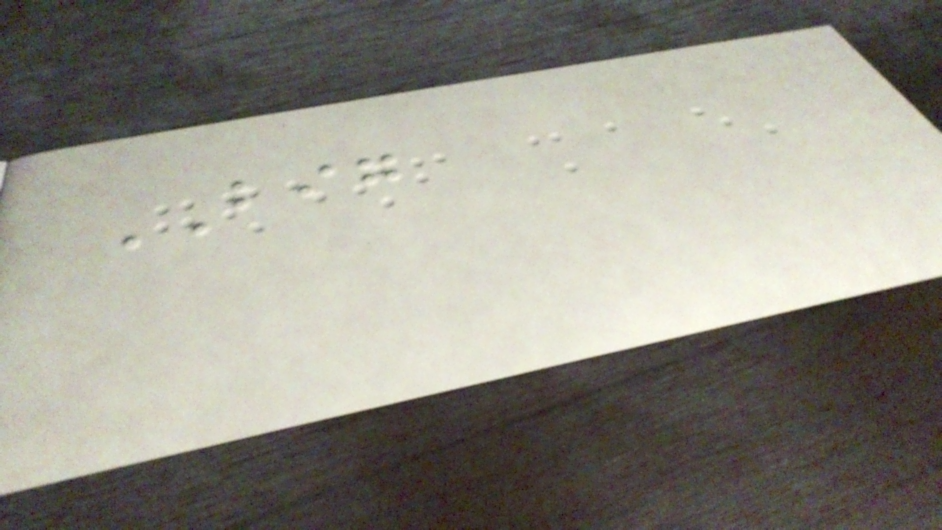BIG
